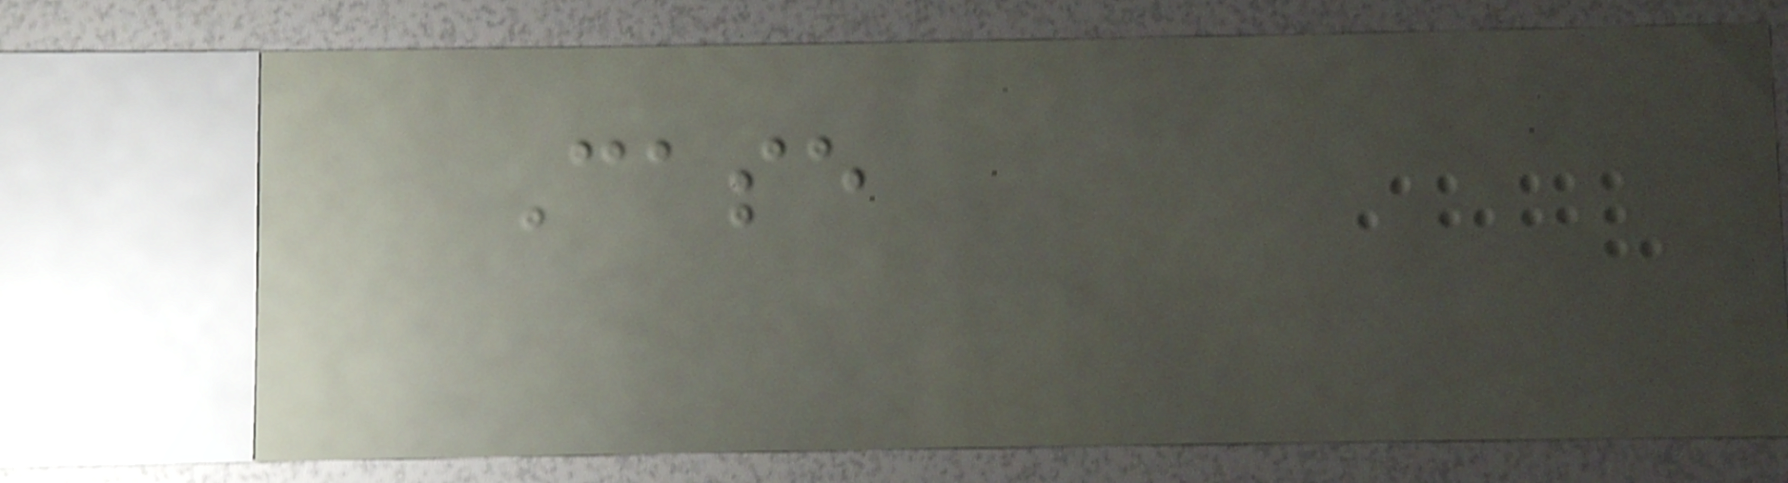Case
